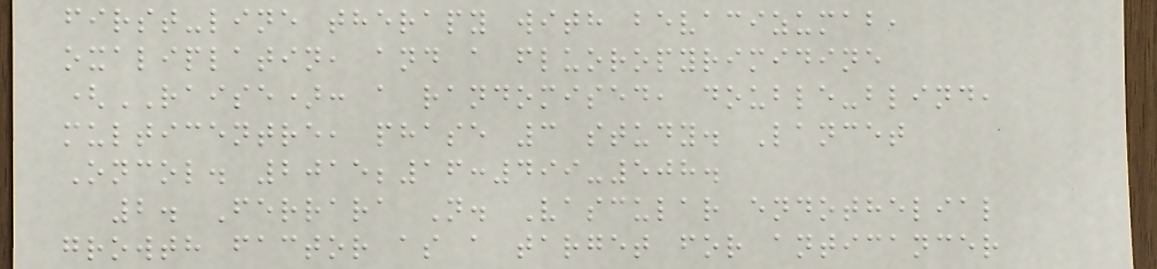first-line therapy with bevacizumab,
oxaliplatin, and a fluoropyrimidine
(RAISE): a randomised, double-blind,
multicentre, phase 3 study. Lancet
Oncol. 2015;16:499-508.
2. Ferrara N. Vascular endothelial
growth factor as a target for anticancer
